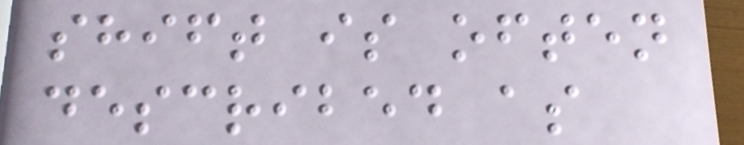shift is often
described as
